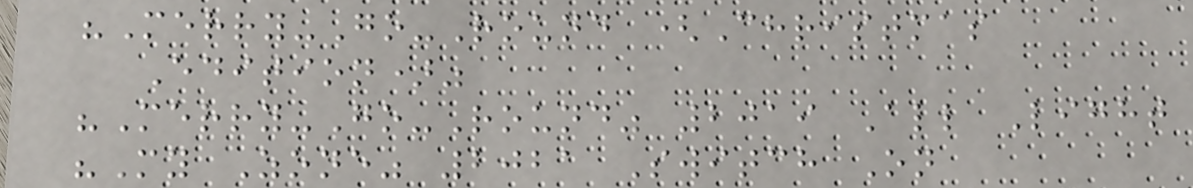"Merry-Go-Round (Christmas
Edition)"
"Merry-Go-Round" 2019 All Light
"My Zone" 2021 Switch On
